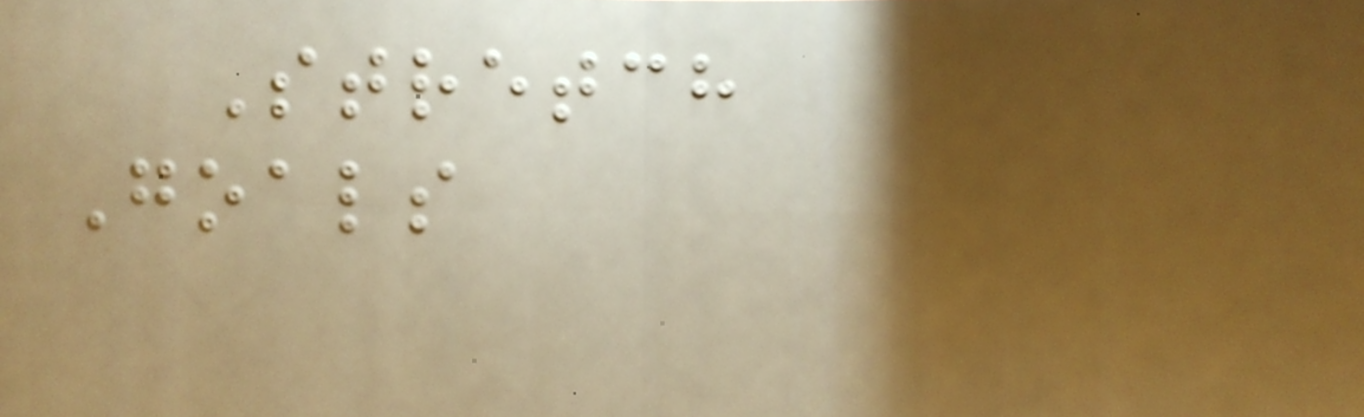Stretch
Goals
